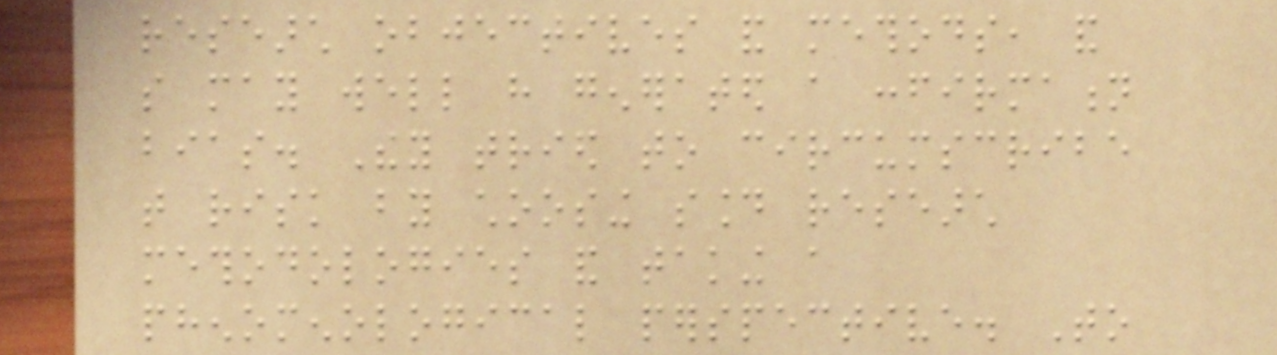research objectives and methods, and
so may well have generated a confirmation
bias. They tried to circumscribe
that risk by choosing sound research
methodologies and taking a
phenomenological perspective. To
